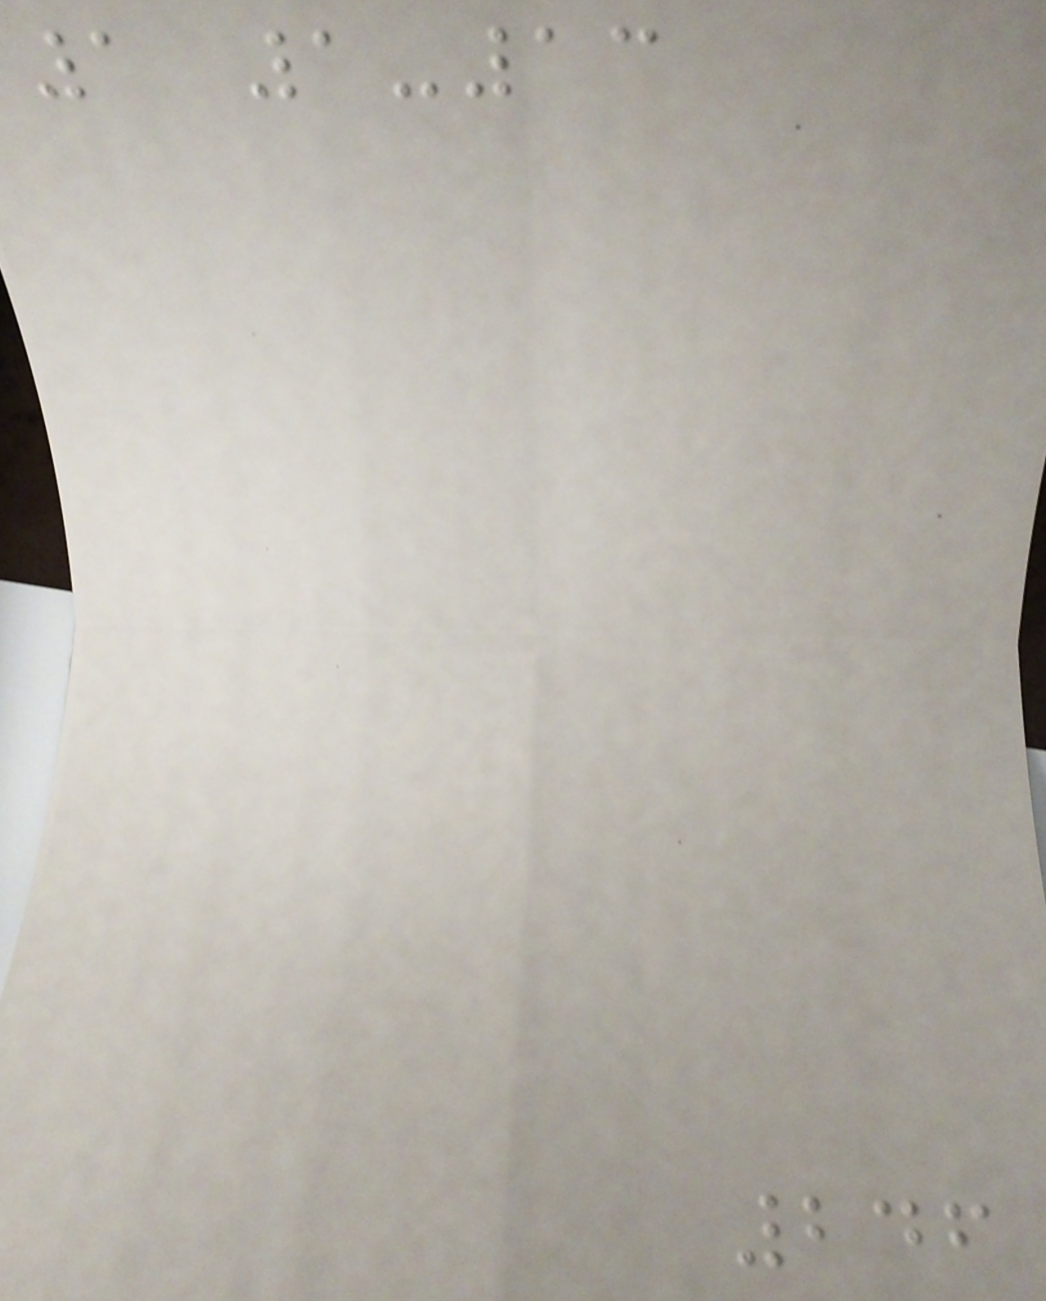1 1-13
246
